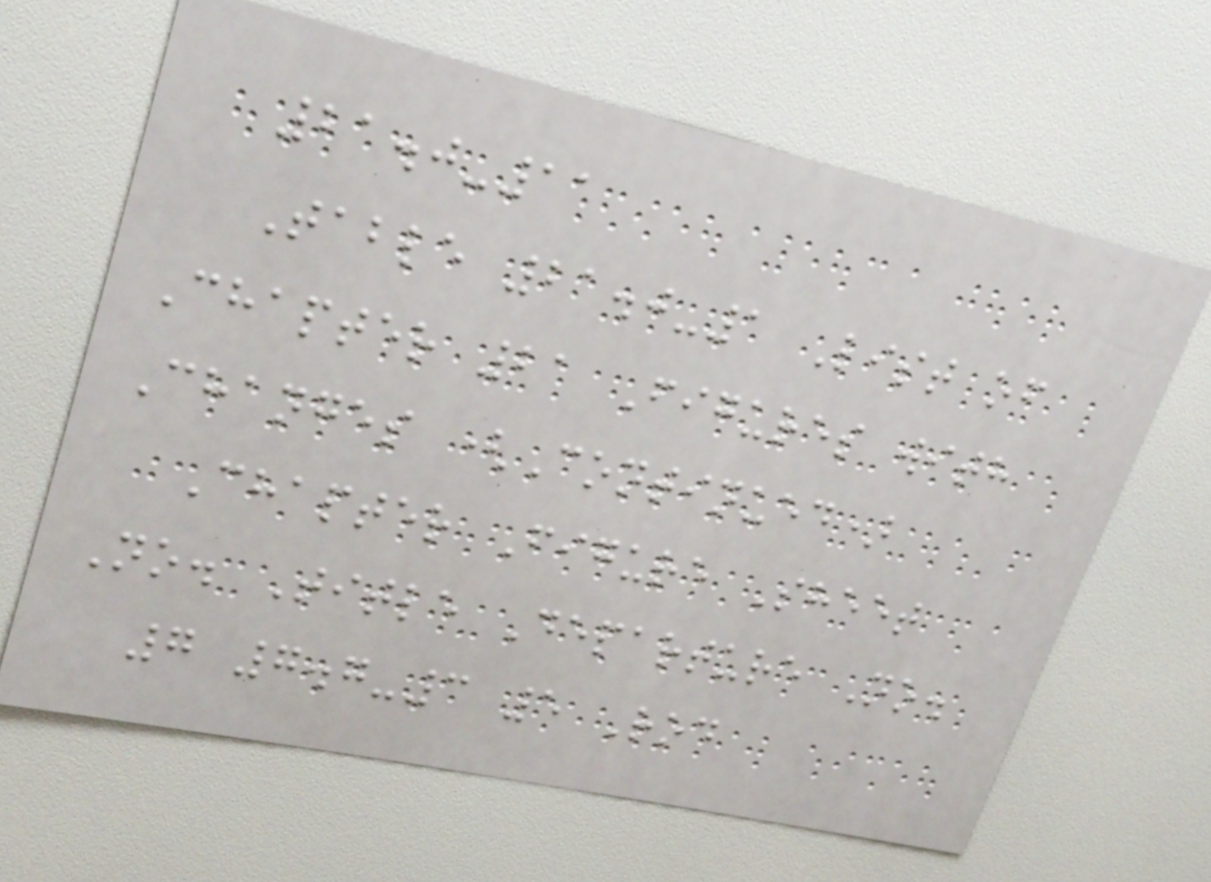21.0-11
Table 21.0-1 List of
Chapter 21 Figures with
Changes (Continued)
Chapter Figure Sheet
No. Title Departure No.
7 7.7-3 5 Rod
